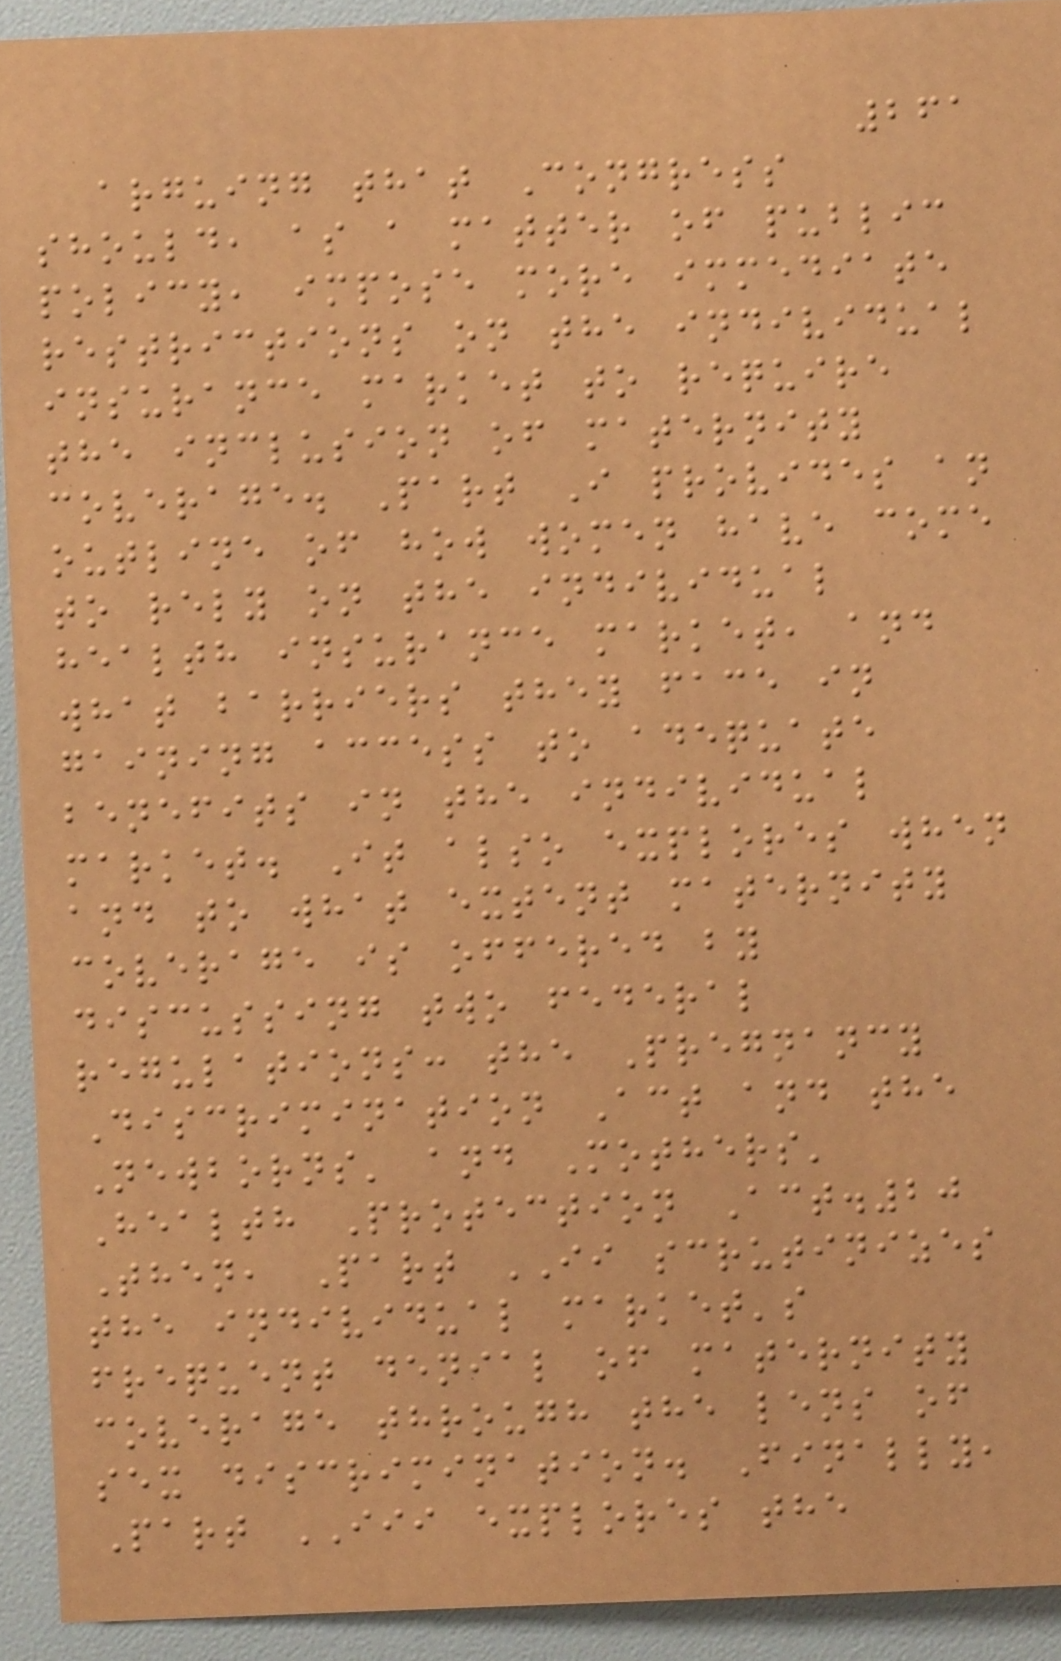261
arguing that Congress
should, as a matter of public
policy, impose more immediate
restrictions on the individual
insurance market to require
the inclusion of maternity
coverage. Part I provides an
outline of how women have come
to rely on the individual
health insurance market, and
what barriers they face in
gaining access to adequate
benefits in the individual
market. It also explores when
and to what extent maternity
coverage is offered by
discussing two federal
regulations: the Pregnancy
Discrimination Act and the
Newborns' and Mothers'
Health Protection Act.20
Then, Part II scrutinizes
the individual market's
frequent denial of maternity
coverage through the lens of
sex discrimination. Finally,
Part III explores the
